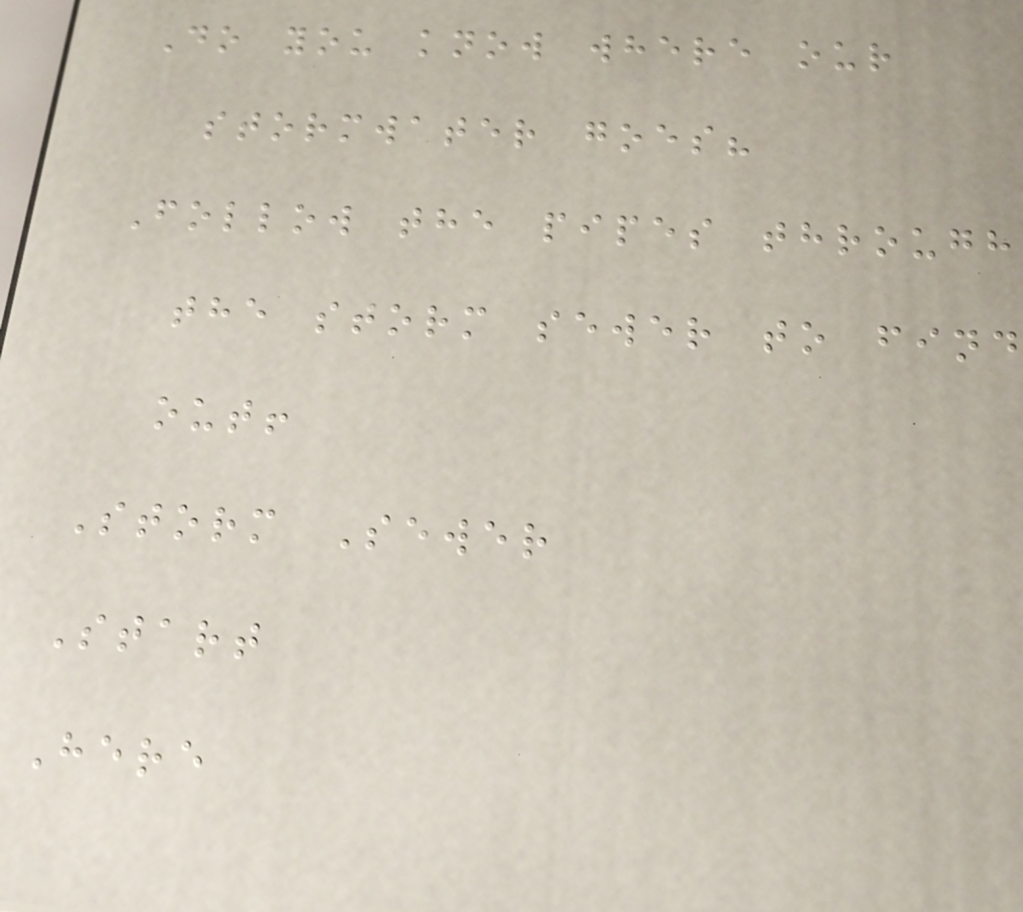Do you know where our
stormwater goes?
Follow the pipes through
the storm sewer to find
out!
Storm Sewer
Start
Here
